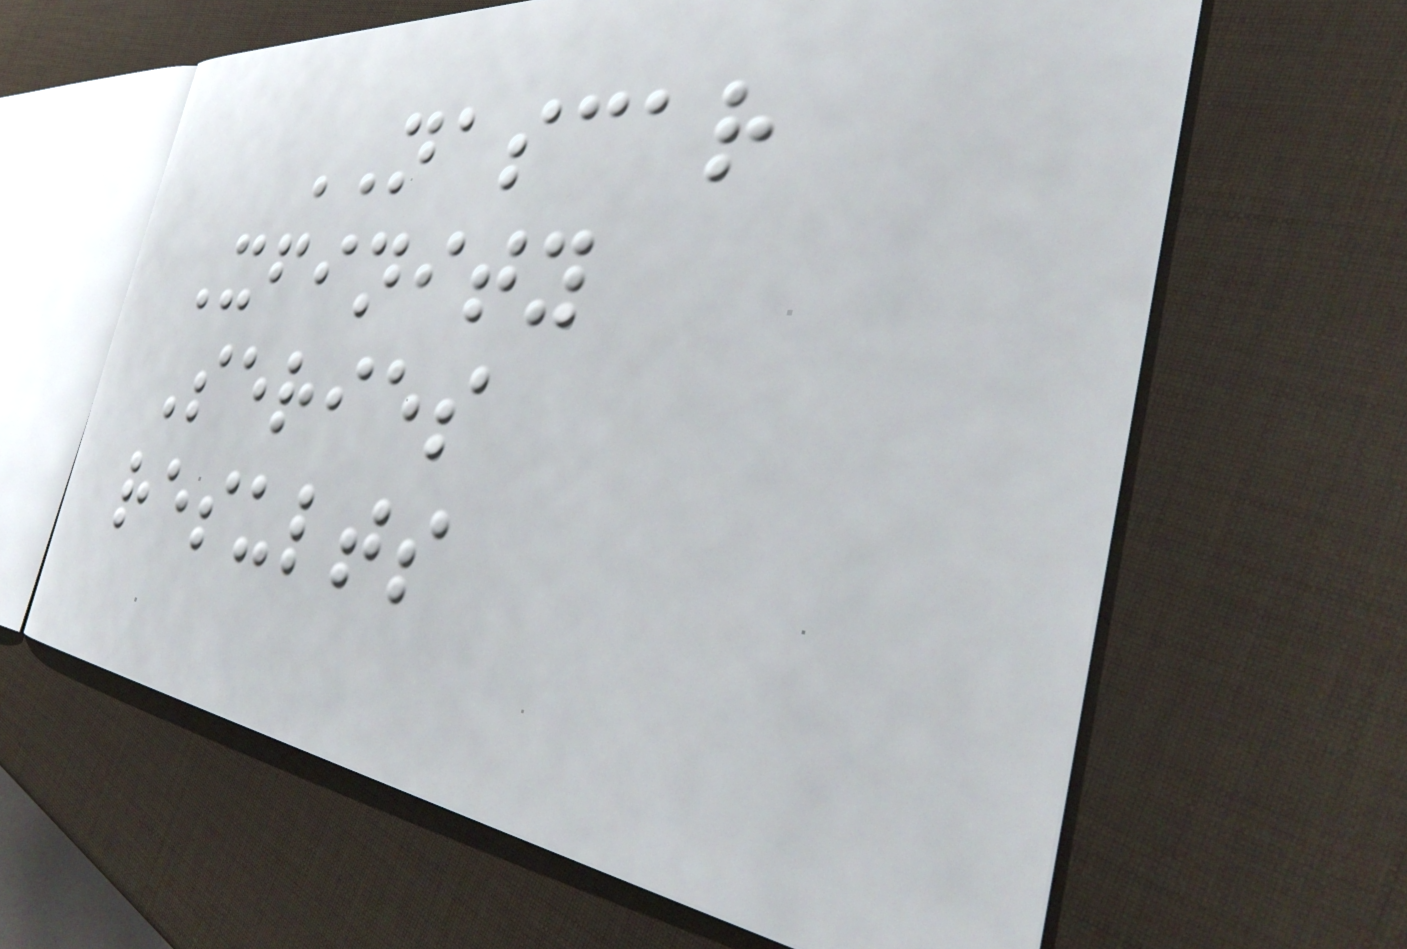NASCAR
Xfinity
Series
results
